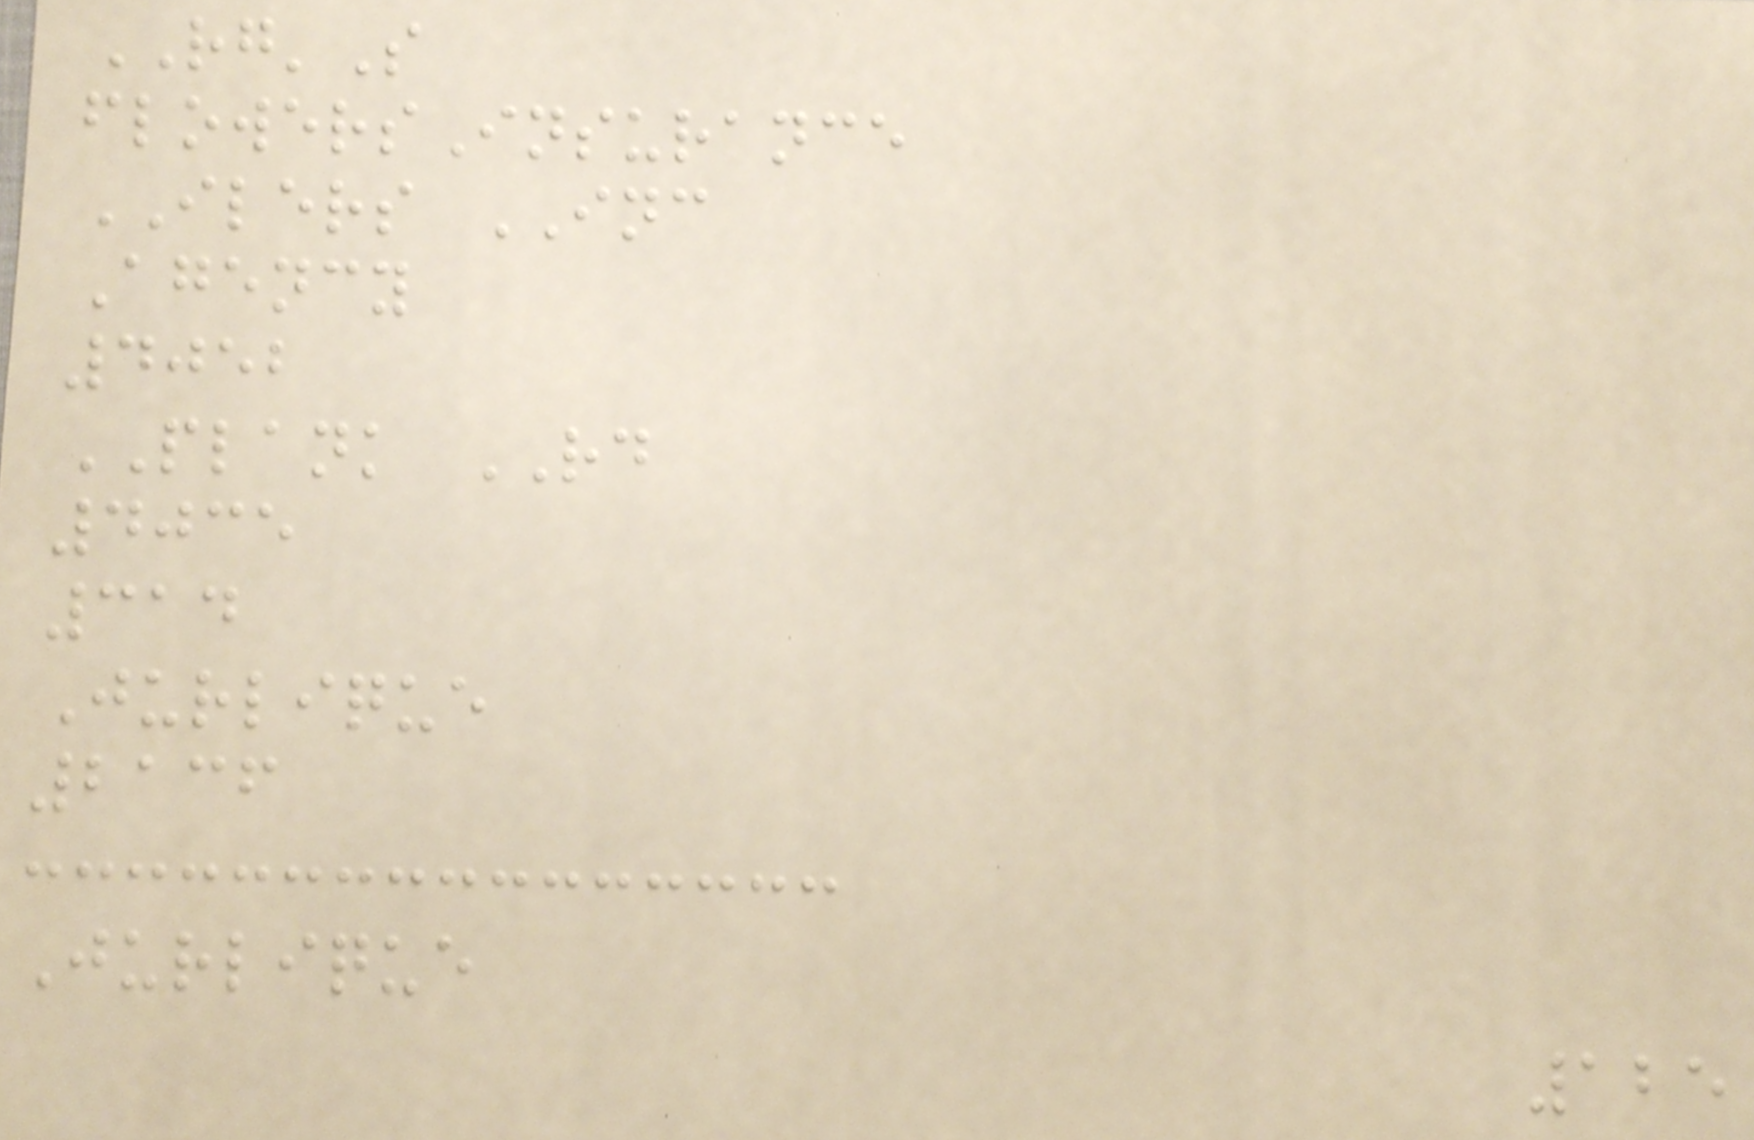RG'S
flowersInsurance
ILERS INC
Agency
4052
PLANK RD
4035
314
Jurlique
2136
Jurlique
125
